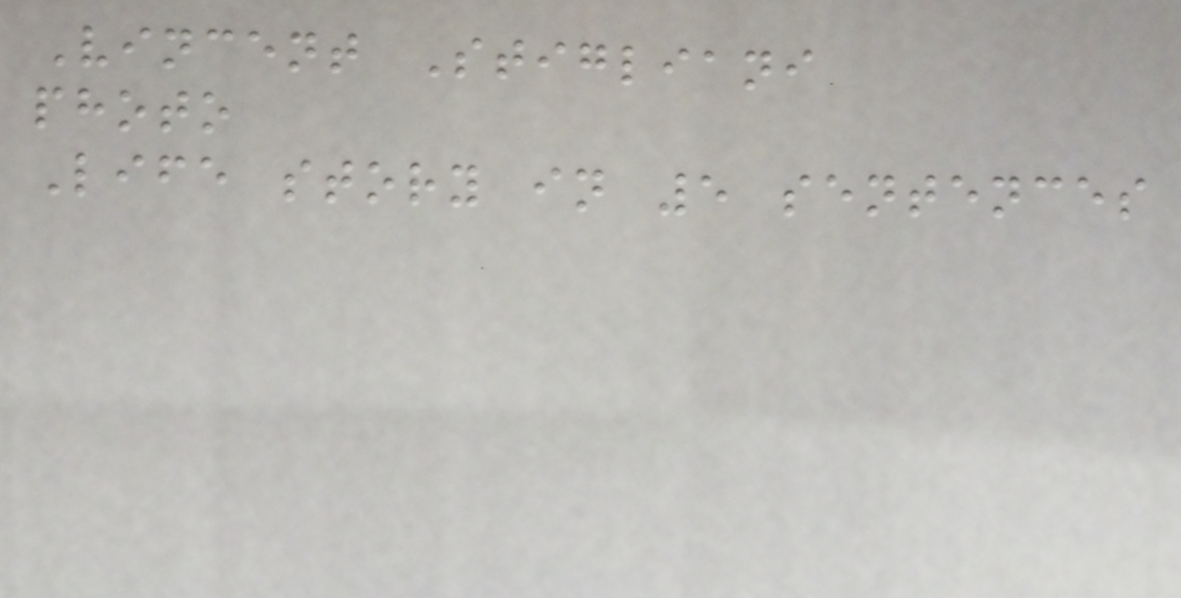Vincent Stigliani
photo
Life story in 5 sentences
